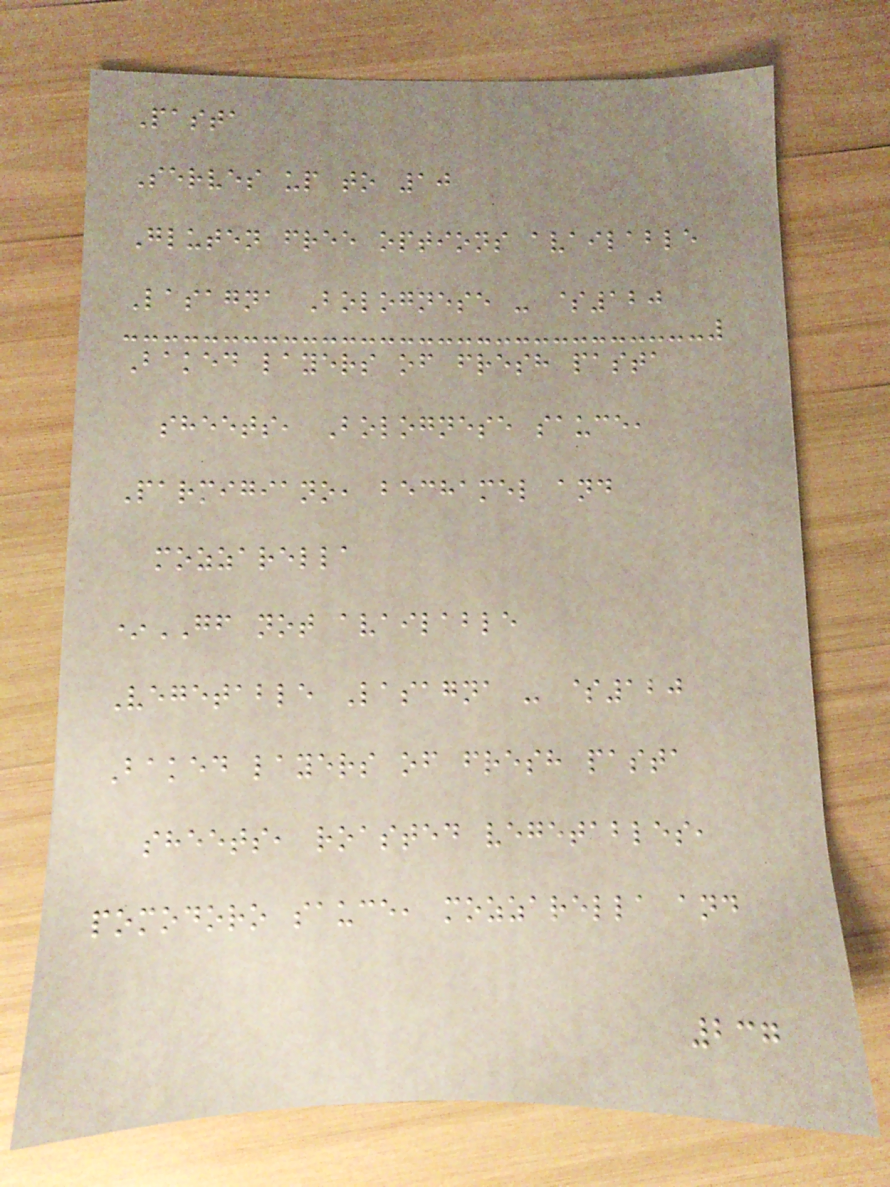Pasta
Serves up to 10
Gluten free options available
Lasagna Bolognese - $120
Baked layers of fresh pasta
sheets, Bolognese sauce,
Parmigiano, bechamel and
mozzarella
*GF not available
Vegetable Lasagna - $120
Baked layers of fresh pasta
sheets, roasted vegetables,
pomodoro sauce, mozzarella and
237
